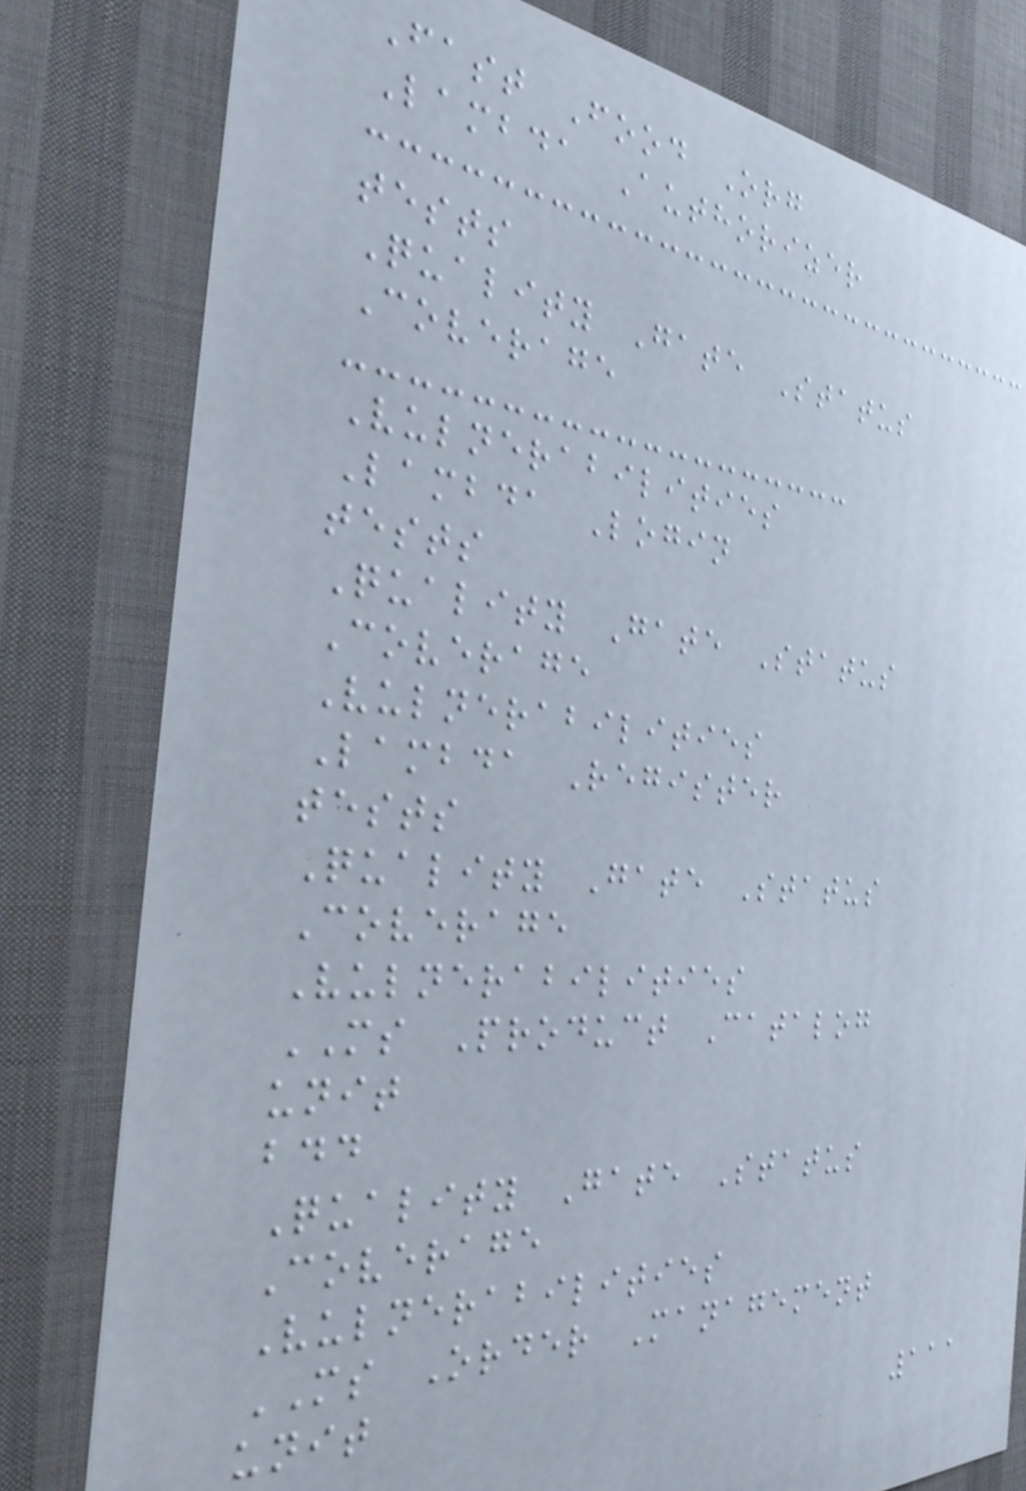Fast Food Org
Lambda Authorizer
tests
Quality Gate Status
Coverage
Vulnerabilities
Lambda Login
tests
Quality Gate Status
Coverage
Vulnerabilities
Lambda Register
tests
Quality Gate Status
Coverage
Vulnerabilities
MS Product Catalog
unit
bdd
Quality Gate Status
Coverage
Vulnerabilities
MS Order Management
unit
111
